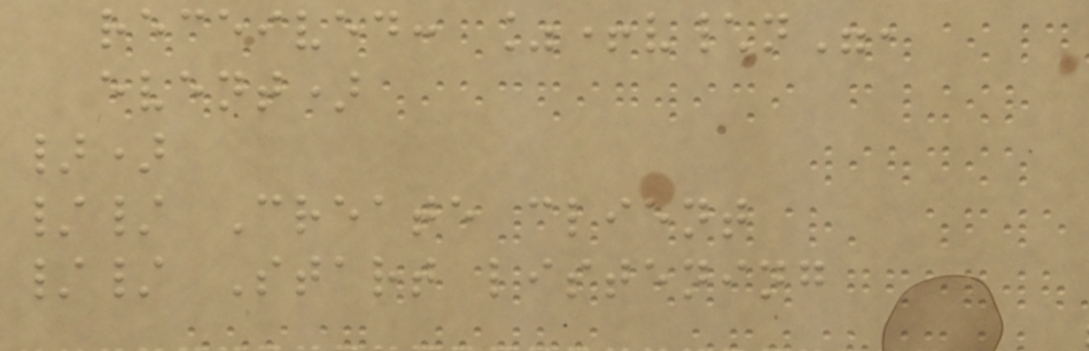received: %+v\n",
event)
})
// Create client
// Start listening
